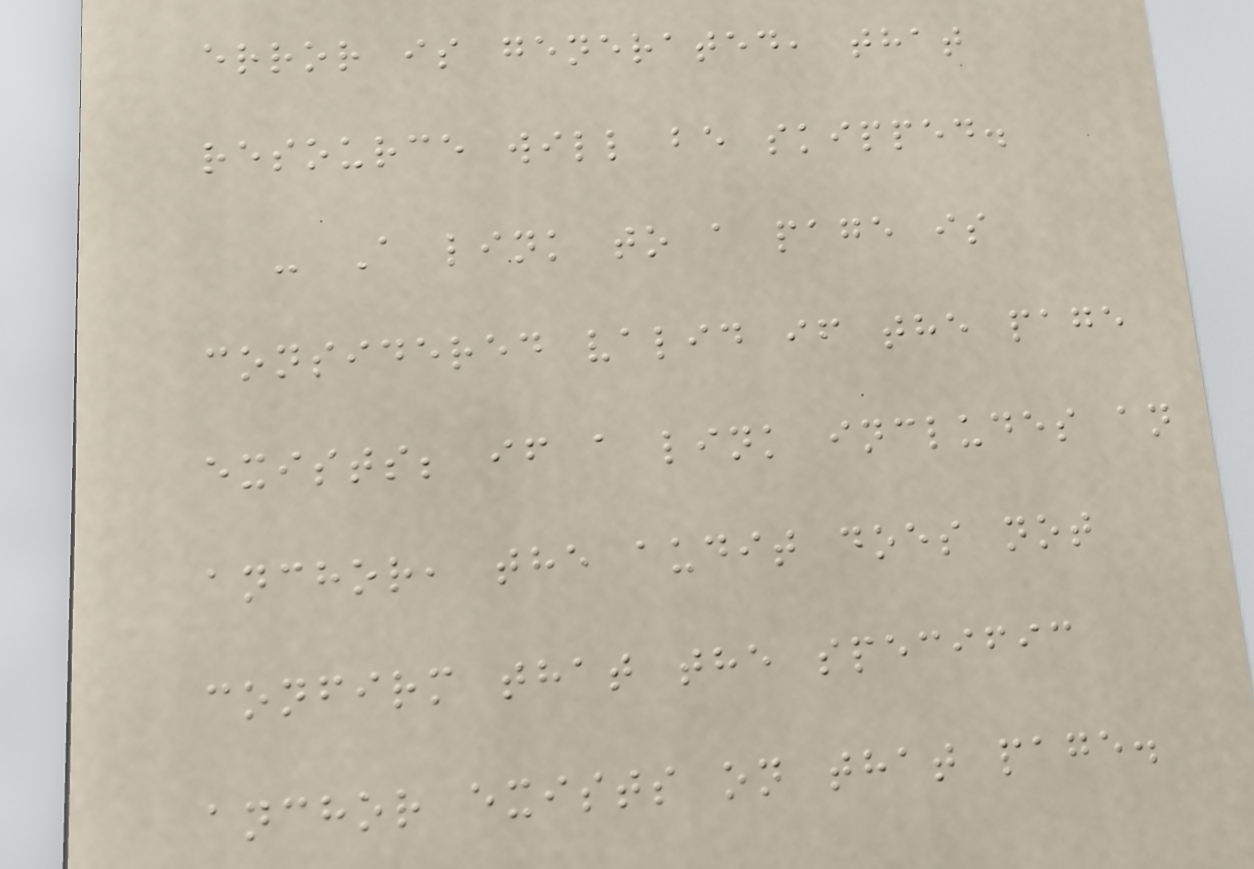error is generated, that
resource will be skipped.
- A link to a page is
considered valid if the page
exists; if a link includes an
anchor, the audit does not
confirm that the specific
anchor exists on that page.
